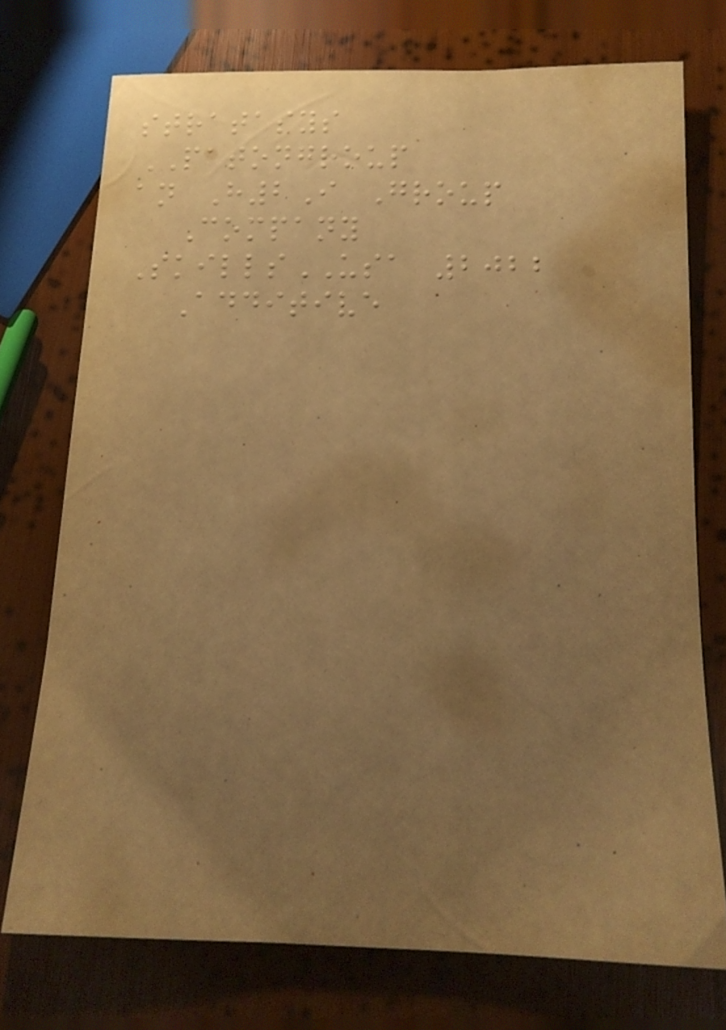stratasys
PATONGROUP
an H2I Group
Company
SkillsUSA 2022
Additive
